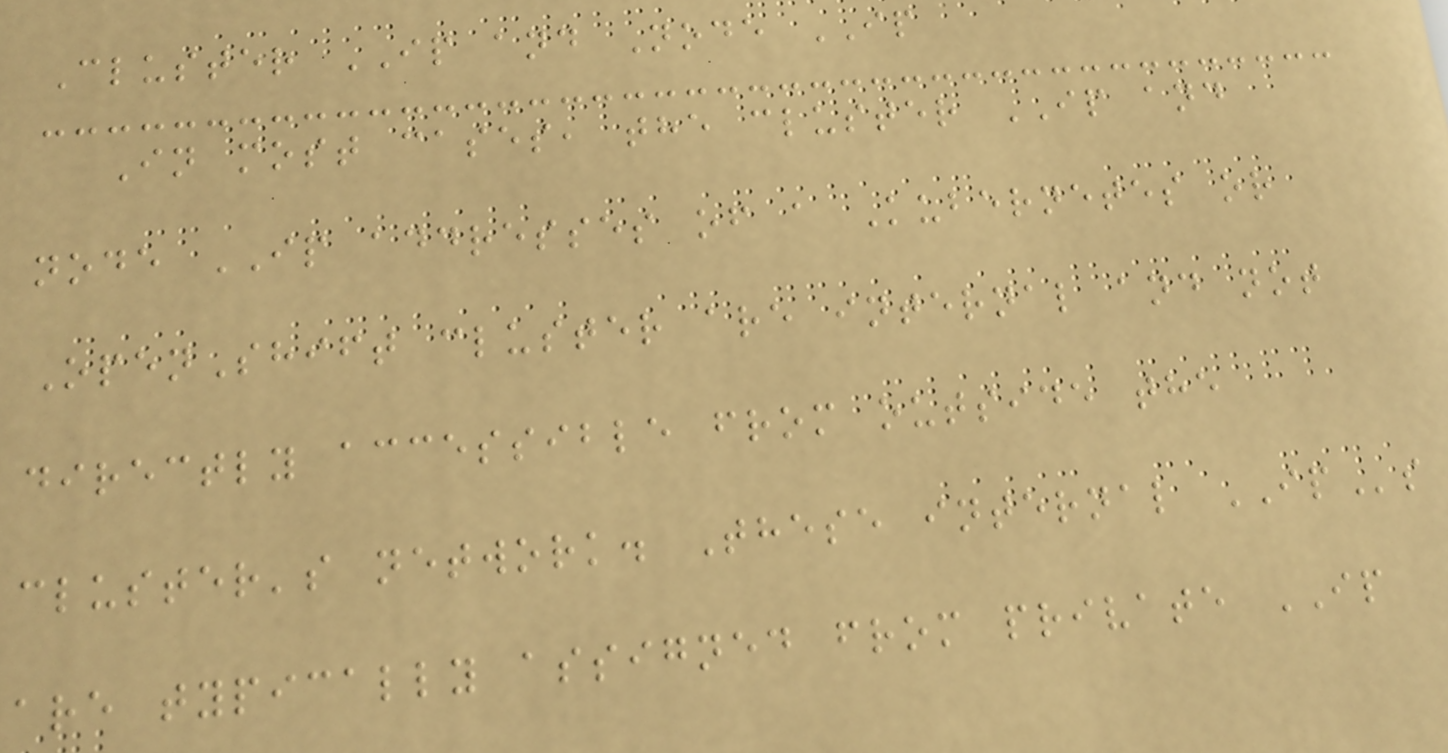Cluster IP and Node IP
In most cases, the cluster IP and
node IP addresses of a Kubernetes or
OpenShift cluster are internal and not
directly accessible from outside the
cluster's network. These internal IPs
are typically assigned from private IP
